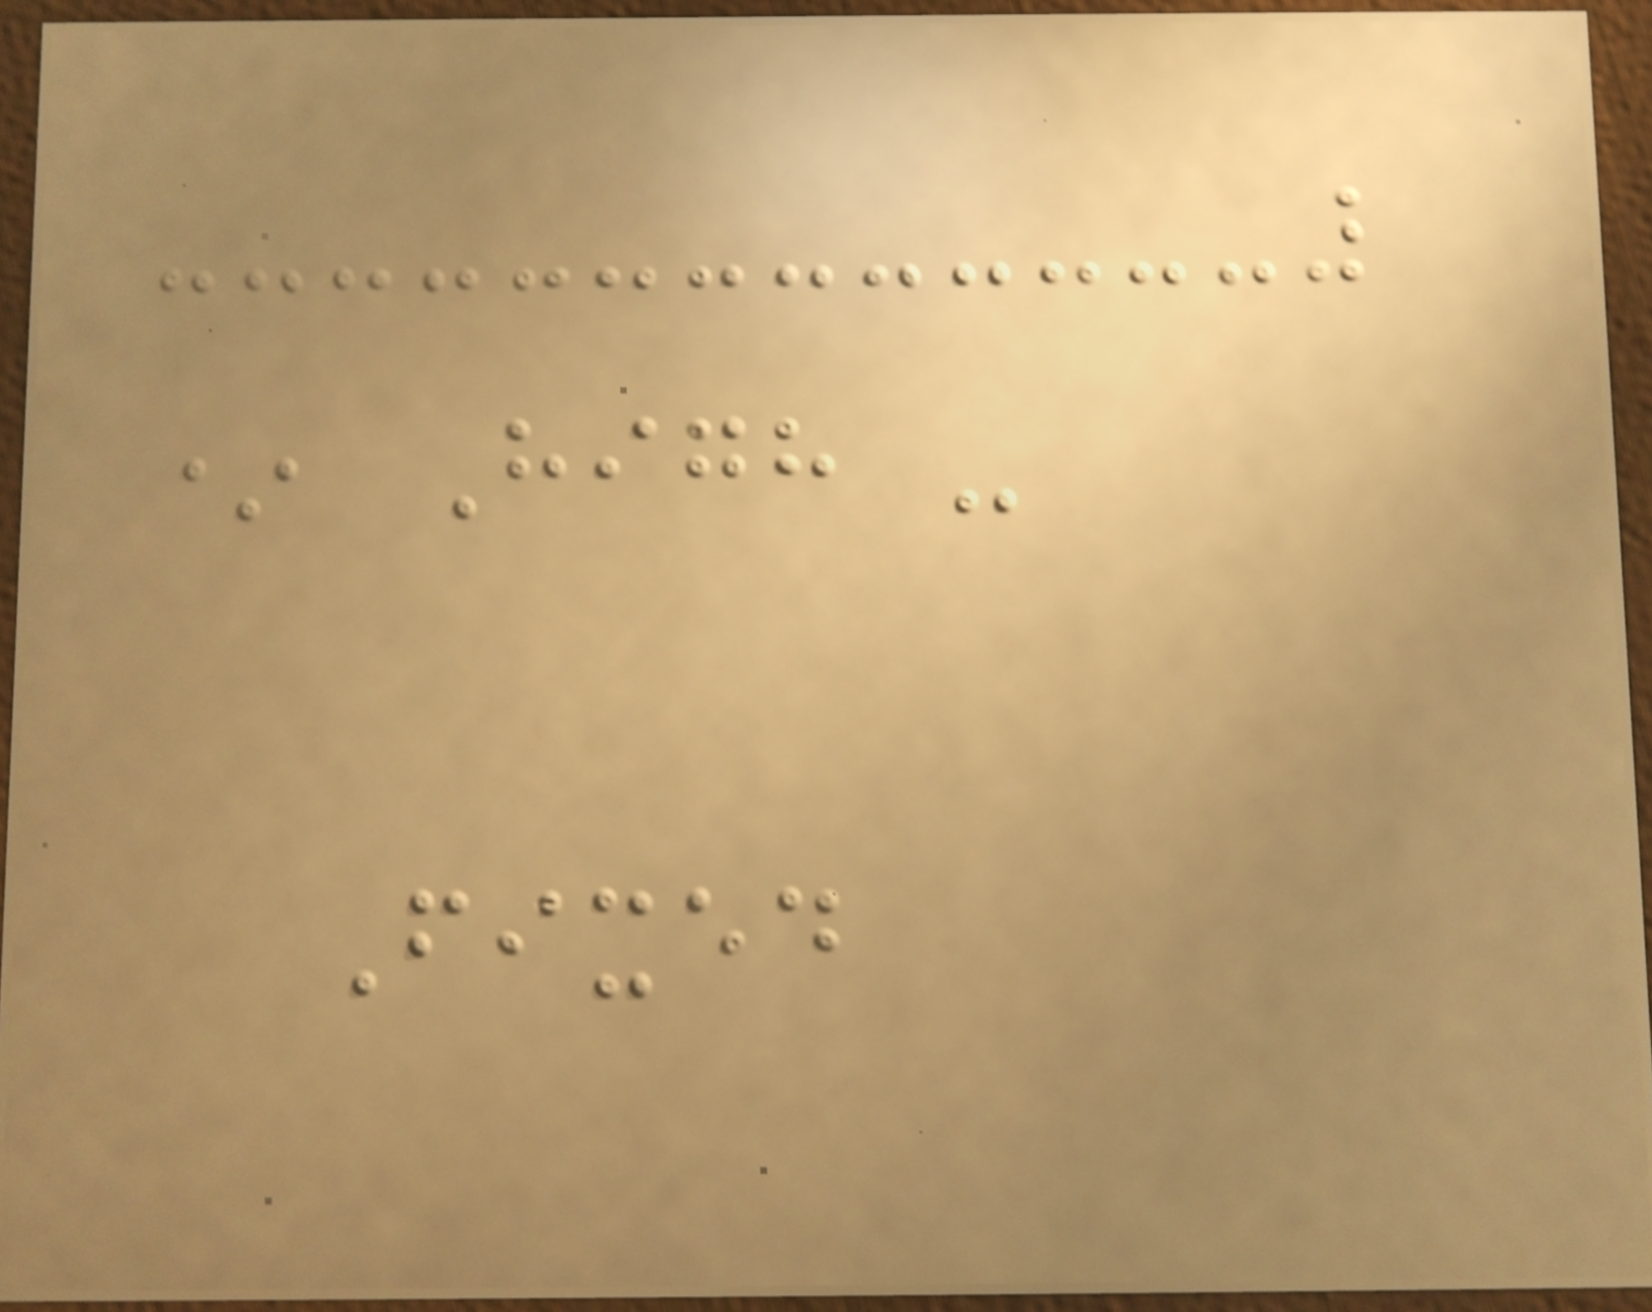* High -
Fixed
